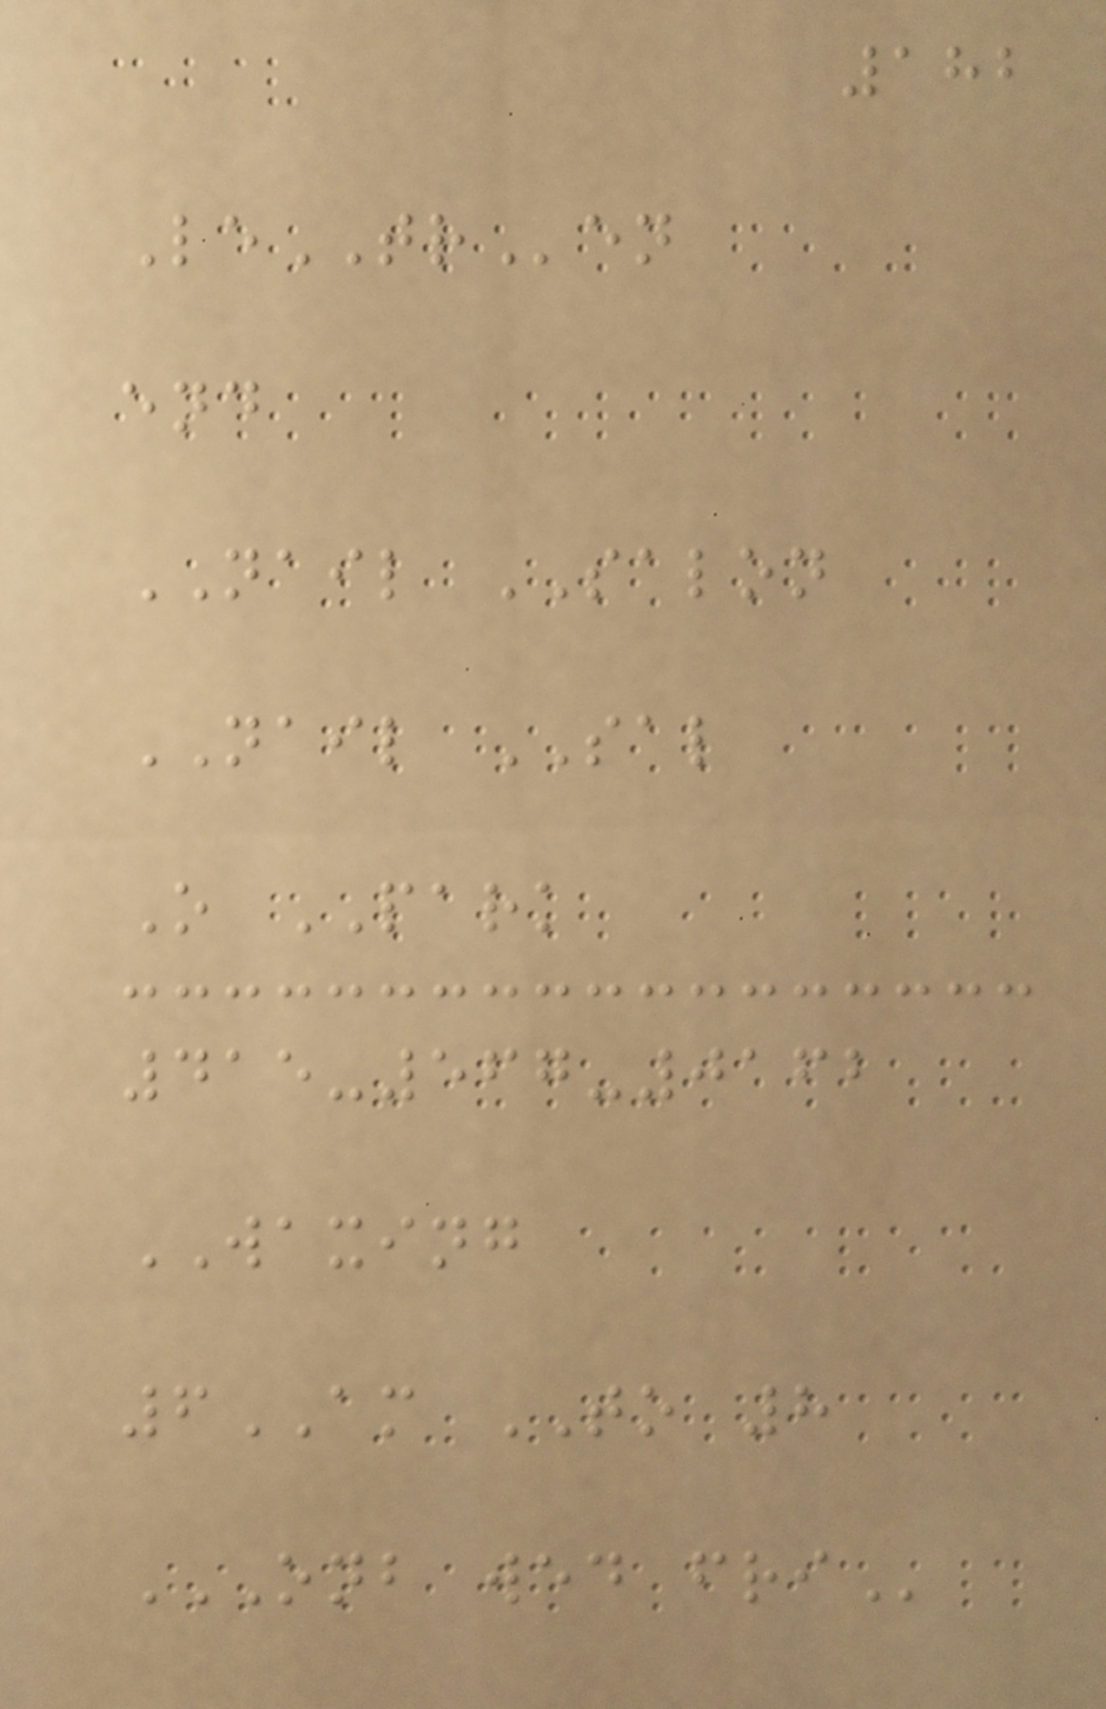182
LeTRen
end
NAIL SALON
NAIL SAL
O PARK
415-567-0162
WAXING
6AM TO 8
ONB WED FRI
